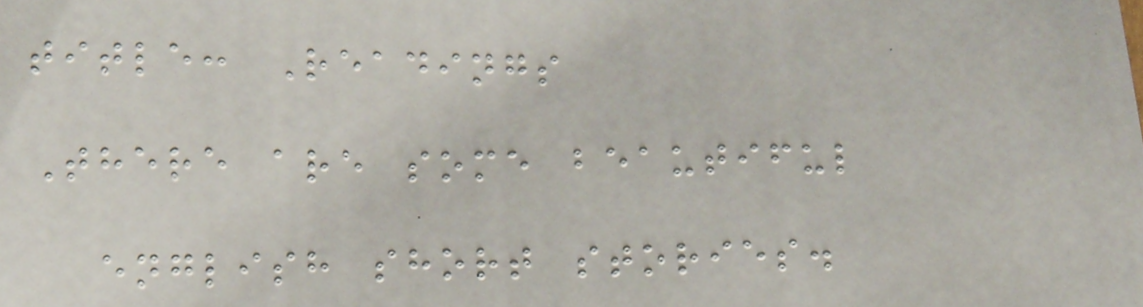title: Readings
There are some beautiful
english short stories.
